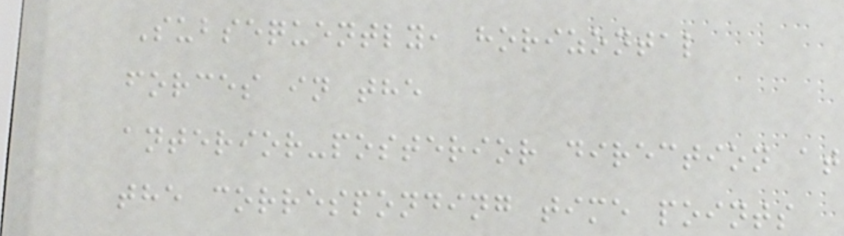Subsequently, horizontal
forces in the
anterior-posterior direction at
the corresponding time points
